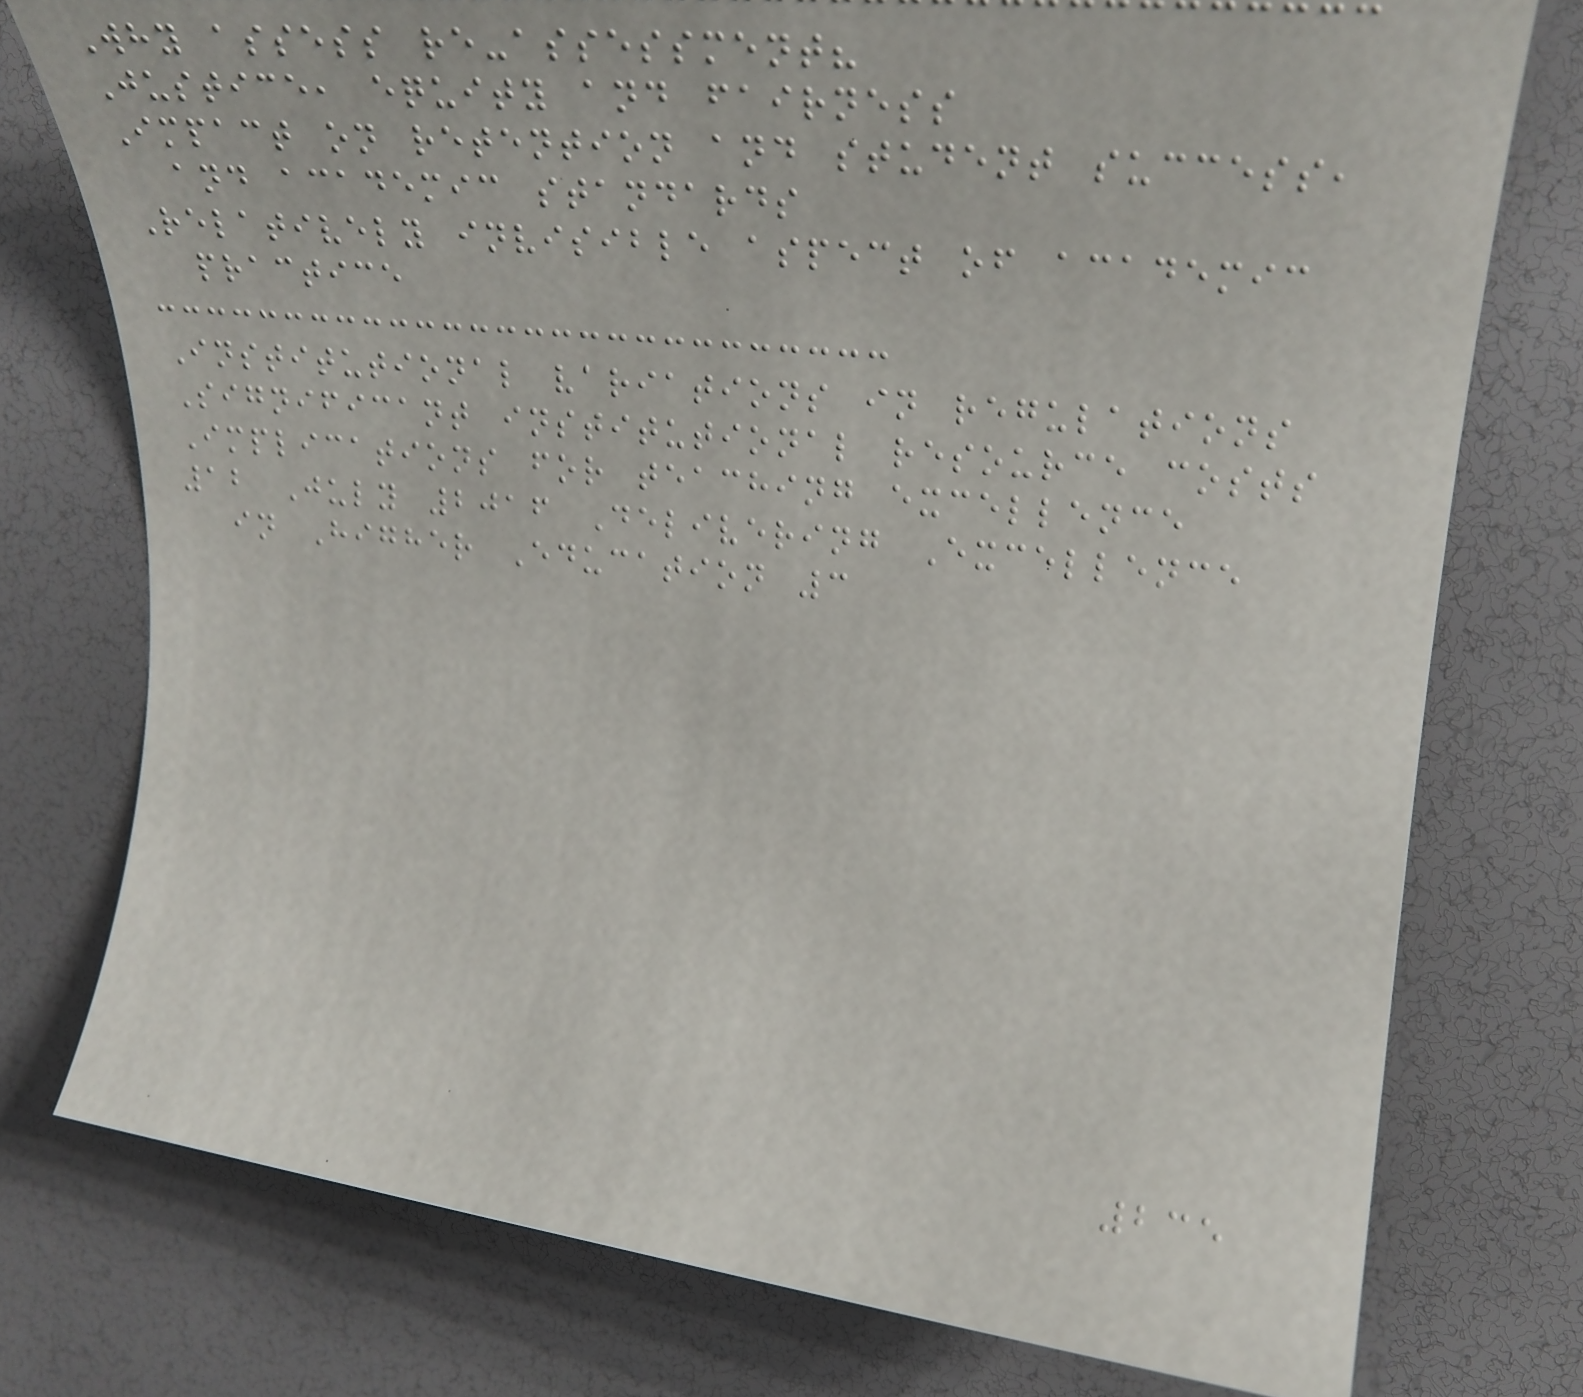Why assess re-assessment?
Justice, equity and fairness
Impact on retention and student success,
and academic standards
Relatively invisible aspect of academic
practice
Institutional variations in regulations
Significant institutional resource costs
Implications for teaching excellence
12 July 2016 Delivering Excellence
in Higher Education 3
235
